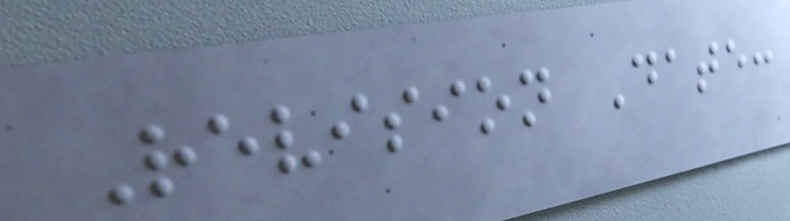Revision Date:
